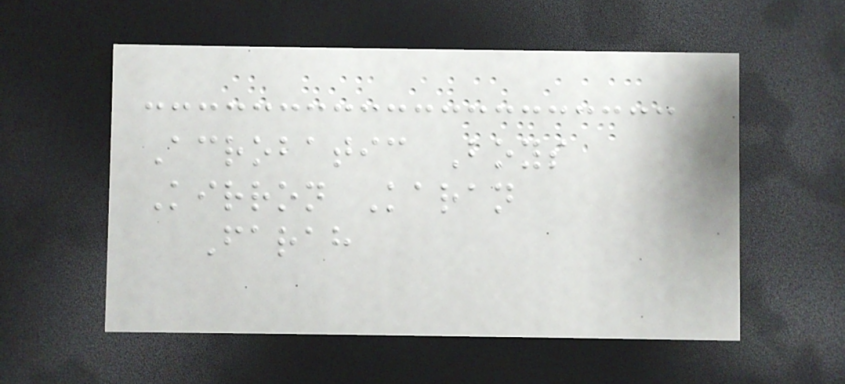Acrobatic Boys
Kirron Karan
Farah
